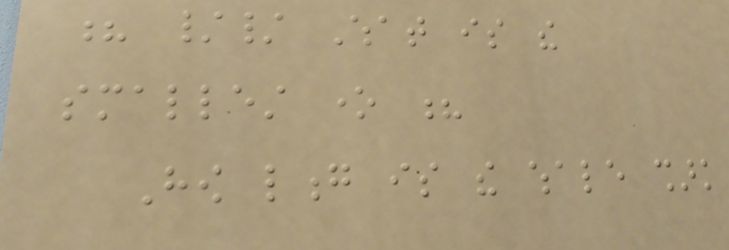? // What is the
smallest one ?
How long is the whale shark
